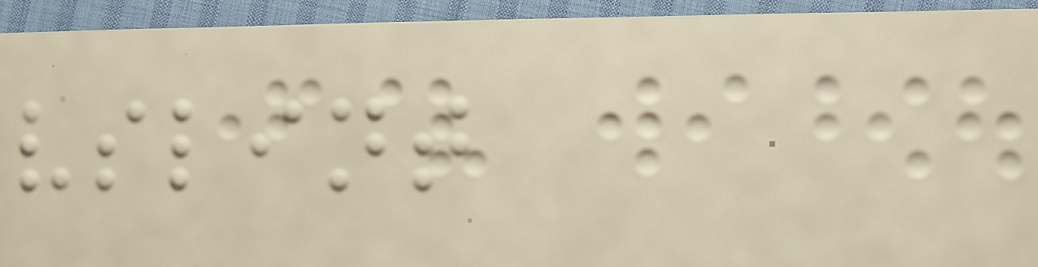vslint
